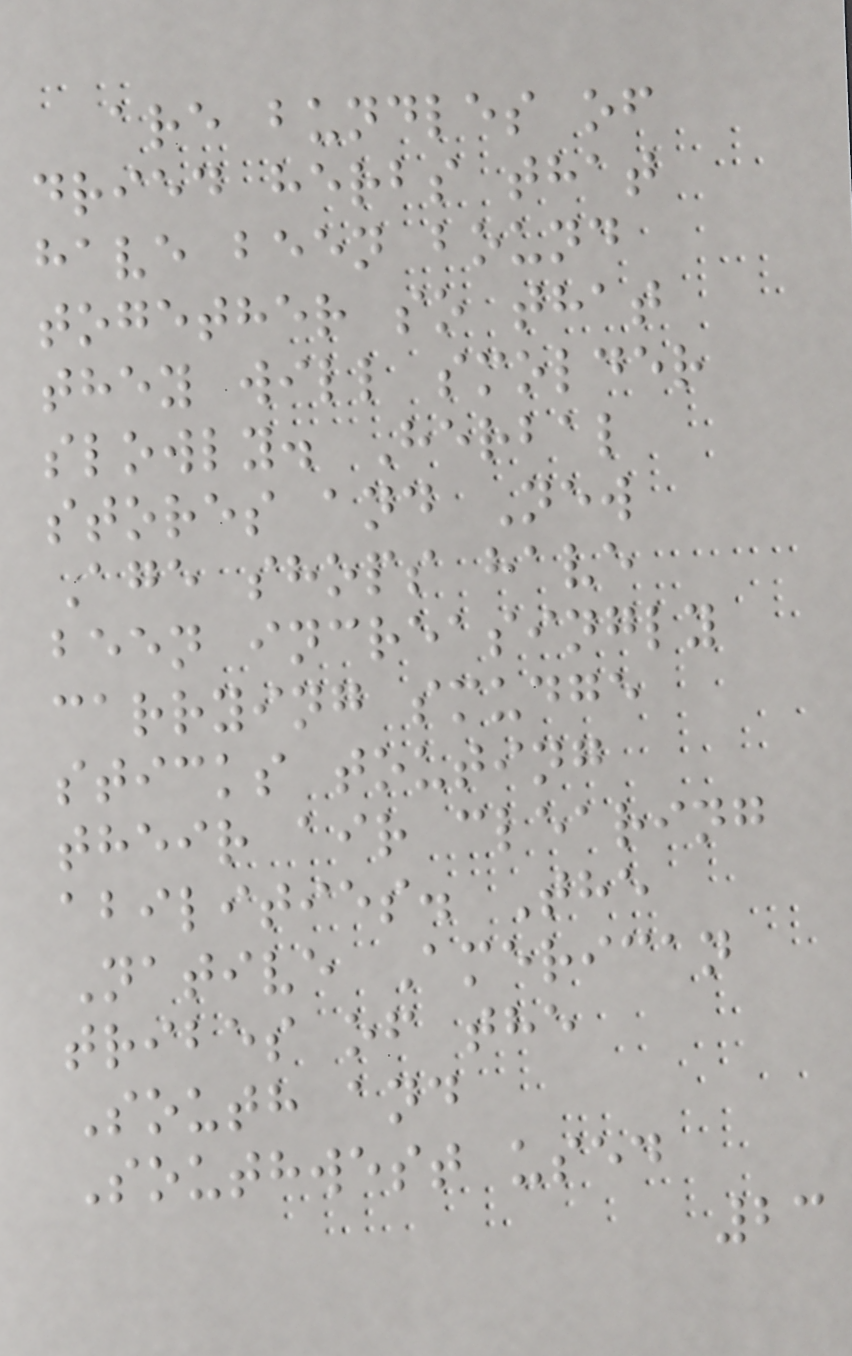are bundles of
dried herbs that
have been bound
together so that
they will smolder
slowly. Herbal
stores and New
Age shops have
been increasingly
carrying smudge
sticks touting
their air clearing
abilities. The
Native American
tribes of the
South and
Southwest used
23
